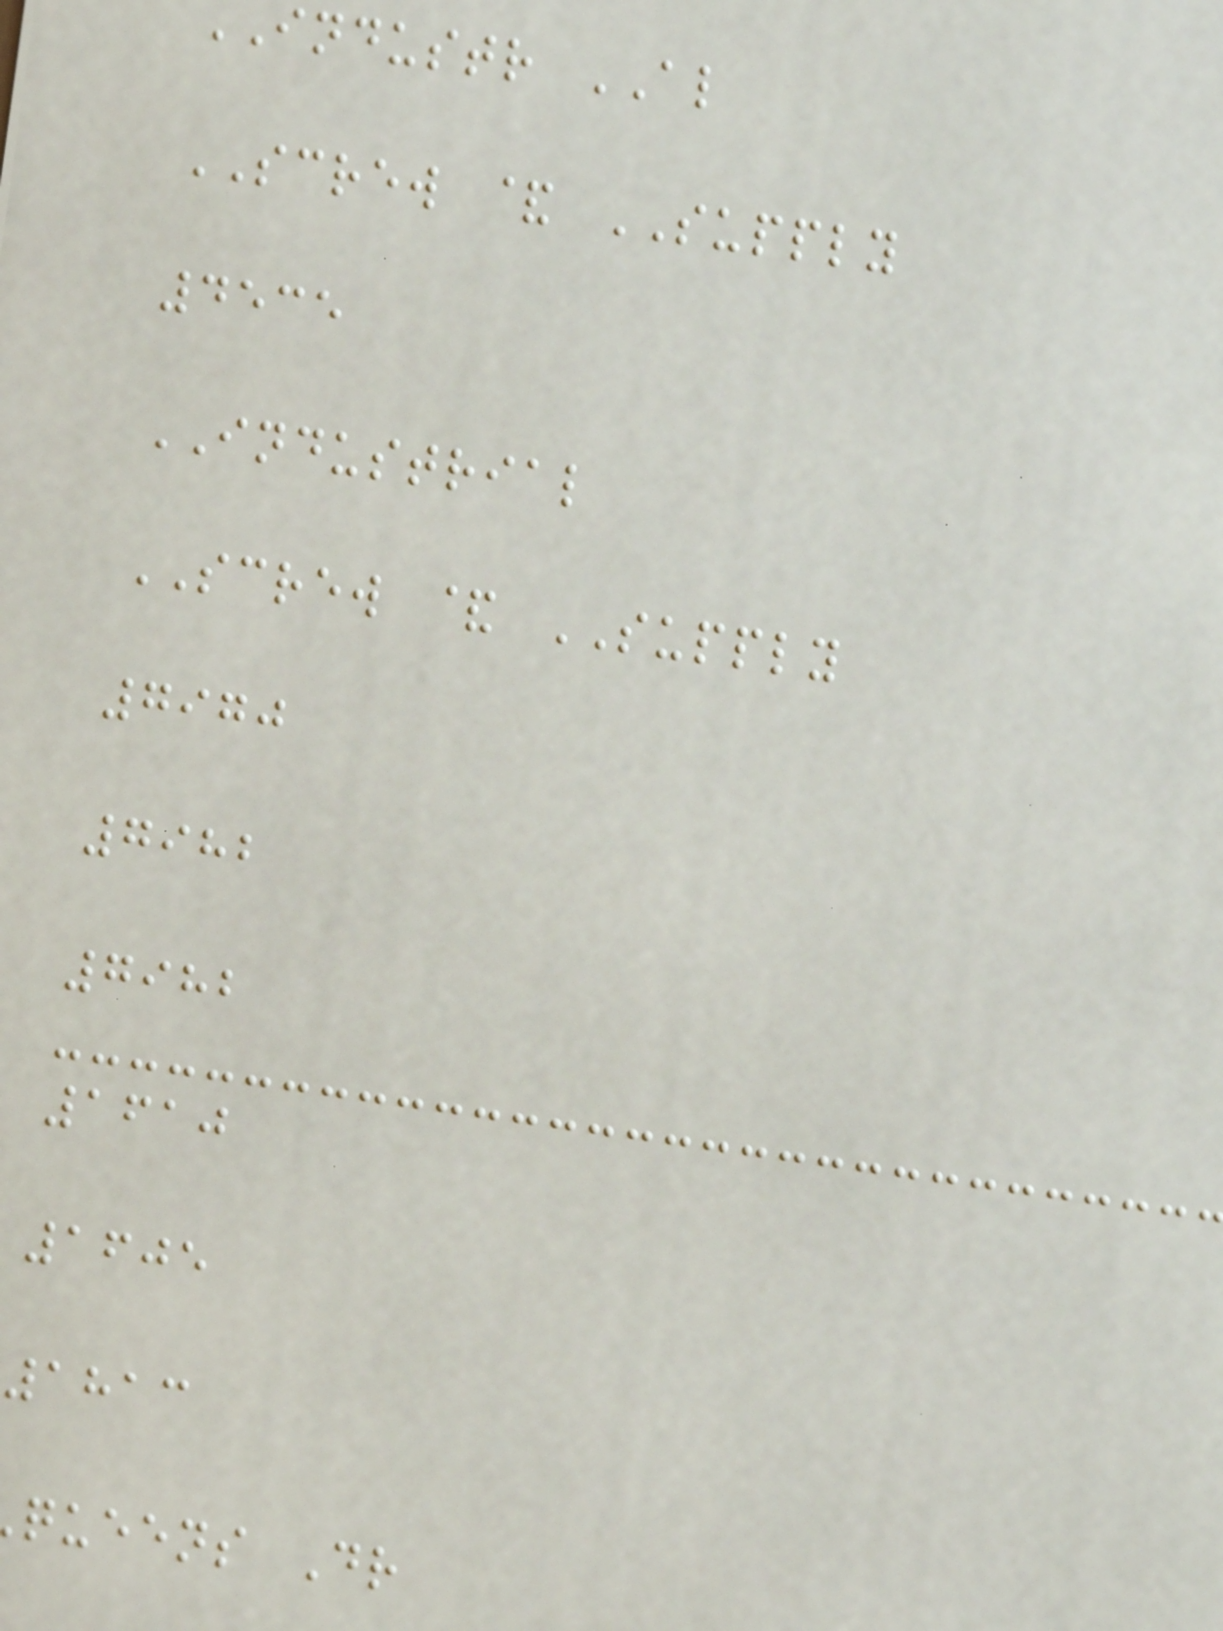industr AL
SCREW & SUPPLY
4535
INDUSTRIAL
SCREW & SUPPLY
7970
7982
7982
1610
1605
1813
queens Dr
